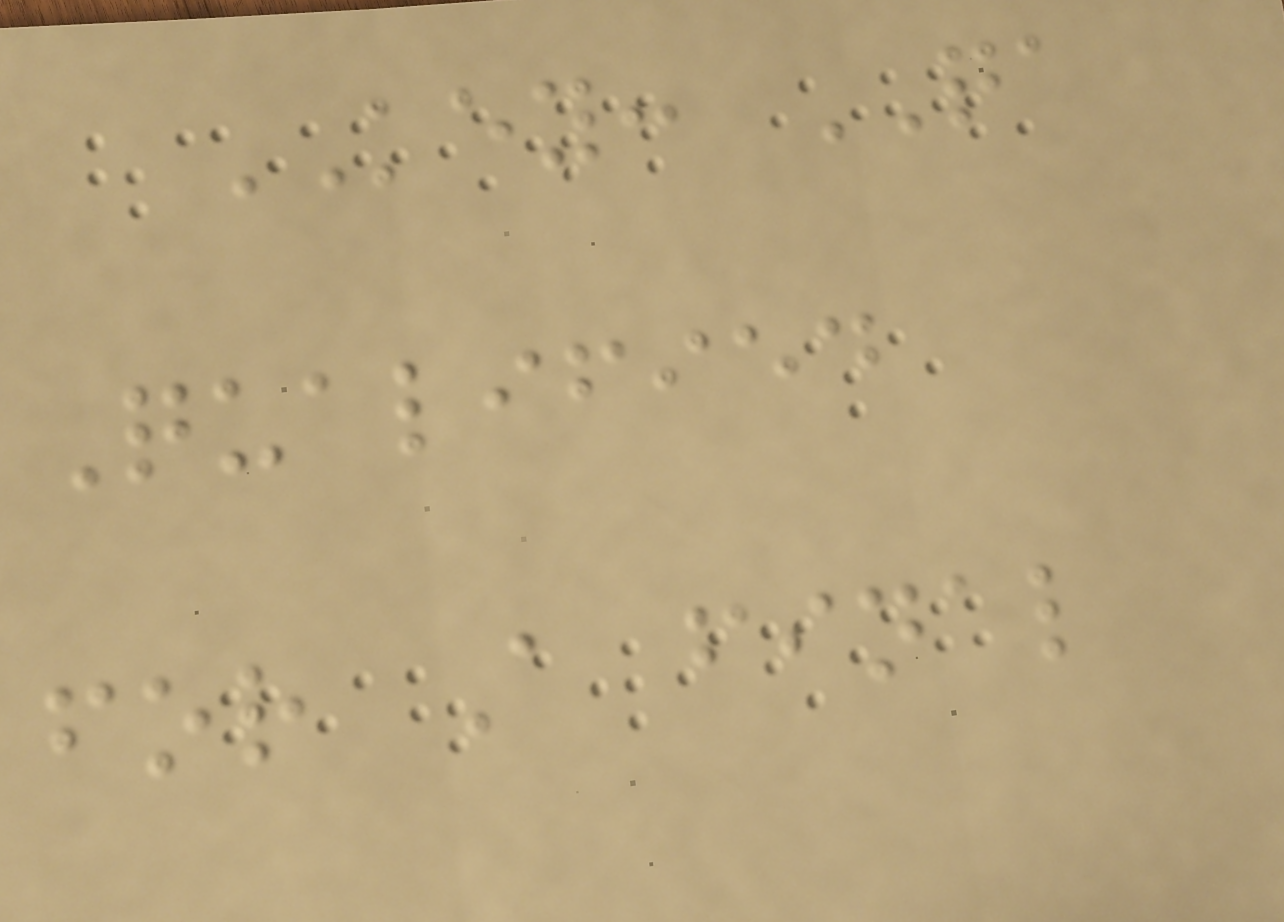KEY: QA
Qualified
for A final
